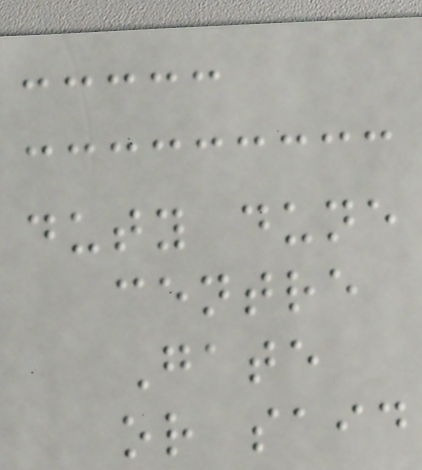duty dune
centre
Gate
or said
